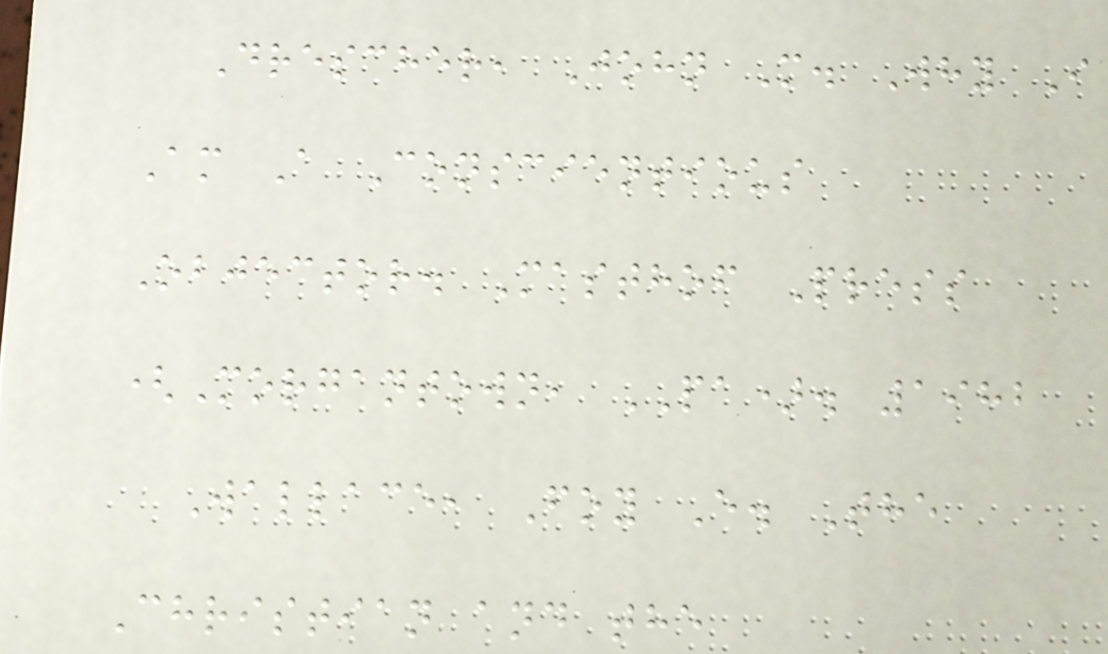Drescher, John M. Why I
Am A Conscientious
Objector. Masthof Press
(Morgantown, PA). 1982
Wallace, Foy E. The
Christian and the
